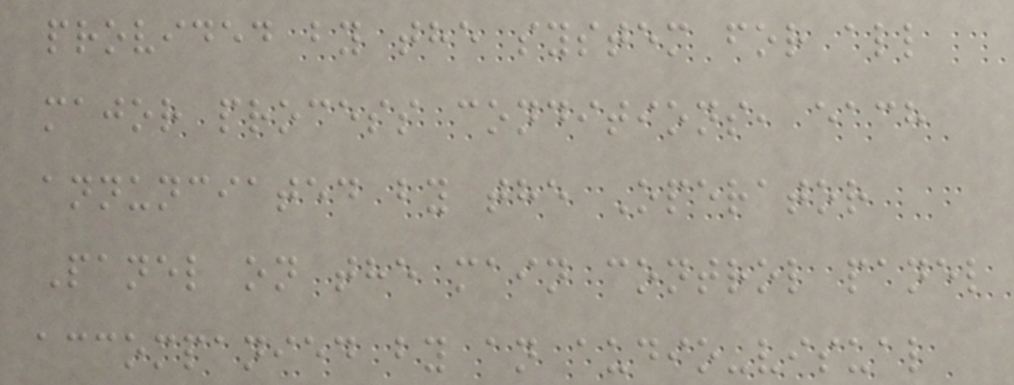provided by the system for all
major process conditions, each
annunciated by the Operator
Panel on the main control panel
accompanied by an audio-visual
